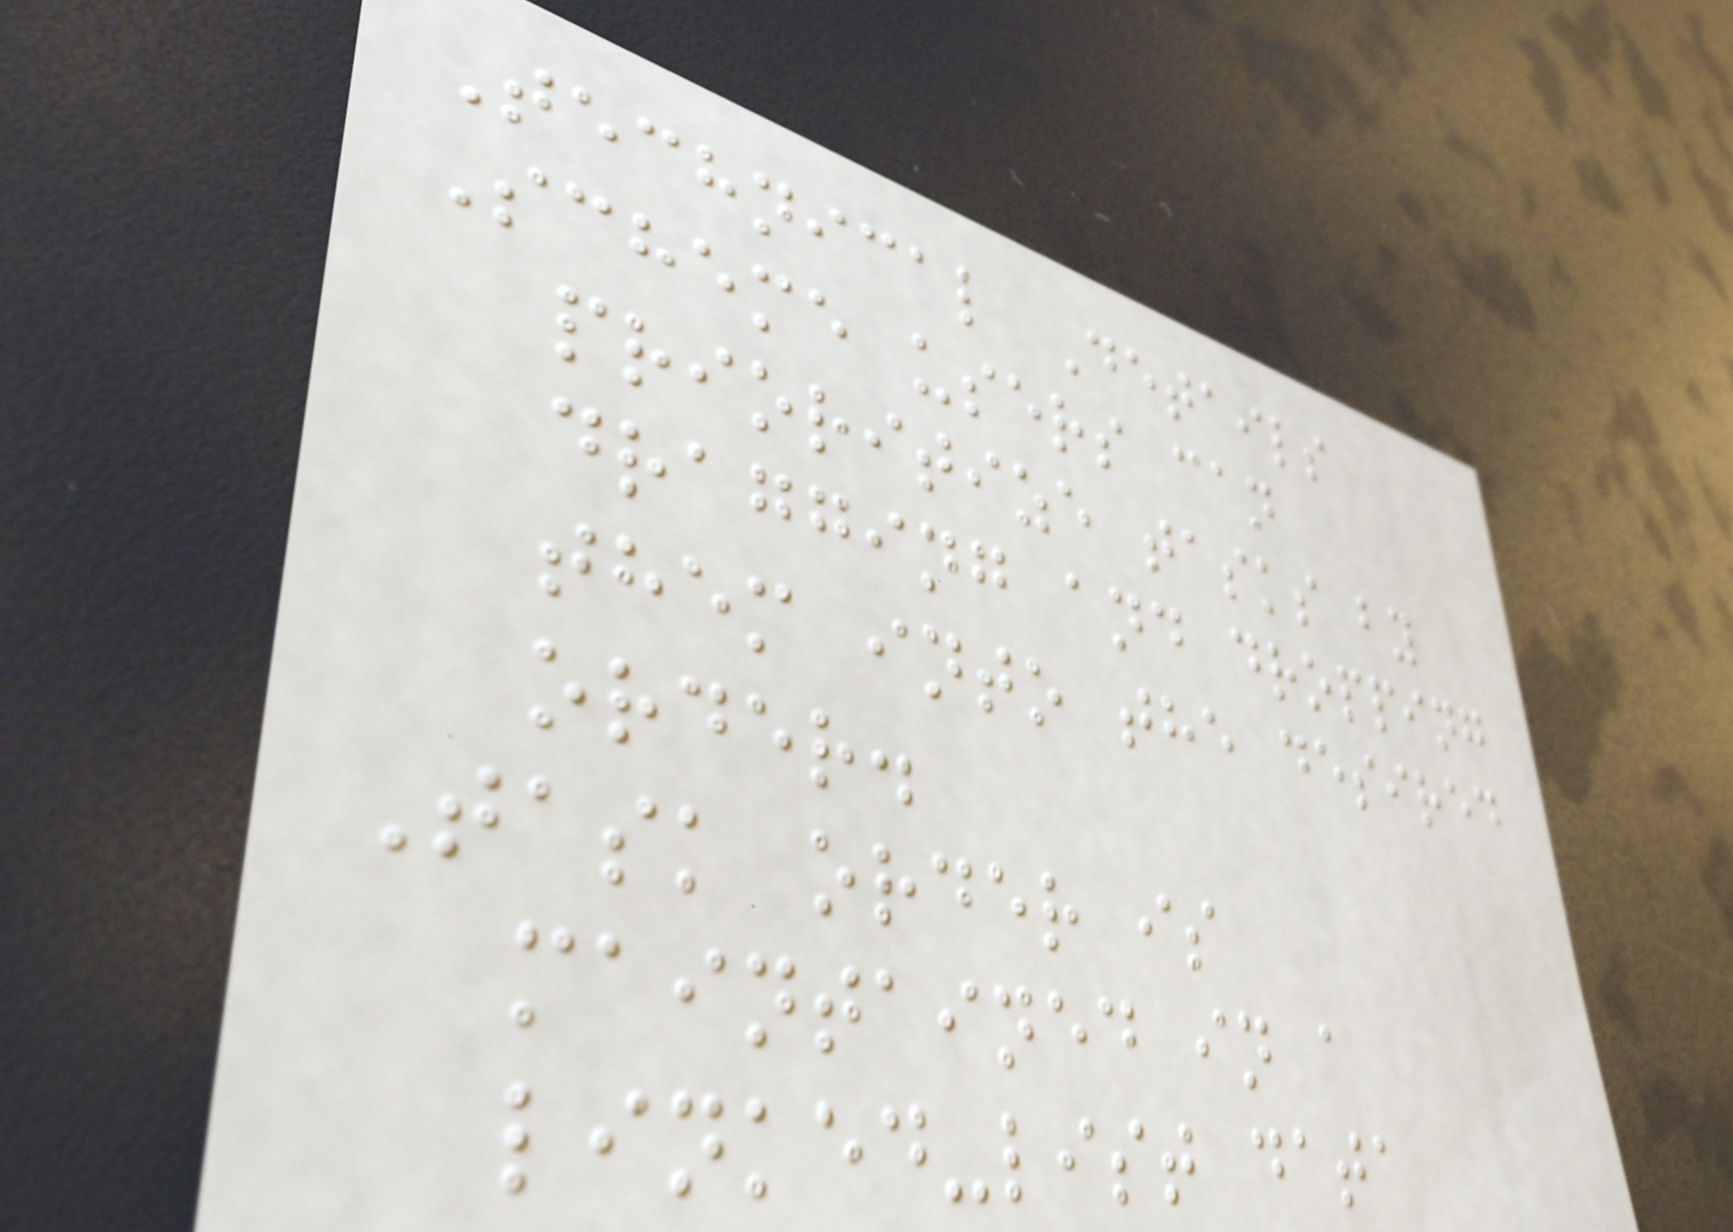Technical Details
Scheme users can
prioritize tasks by
dragging and dropping
them into the desired
order.
Task order is
maintained in a
linked-list data
